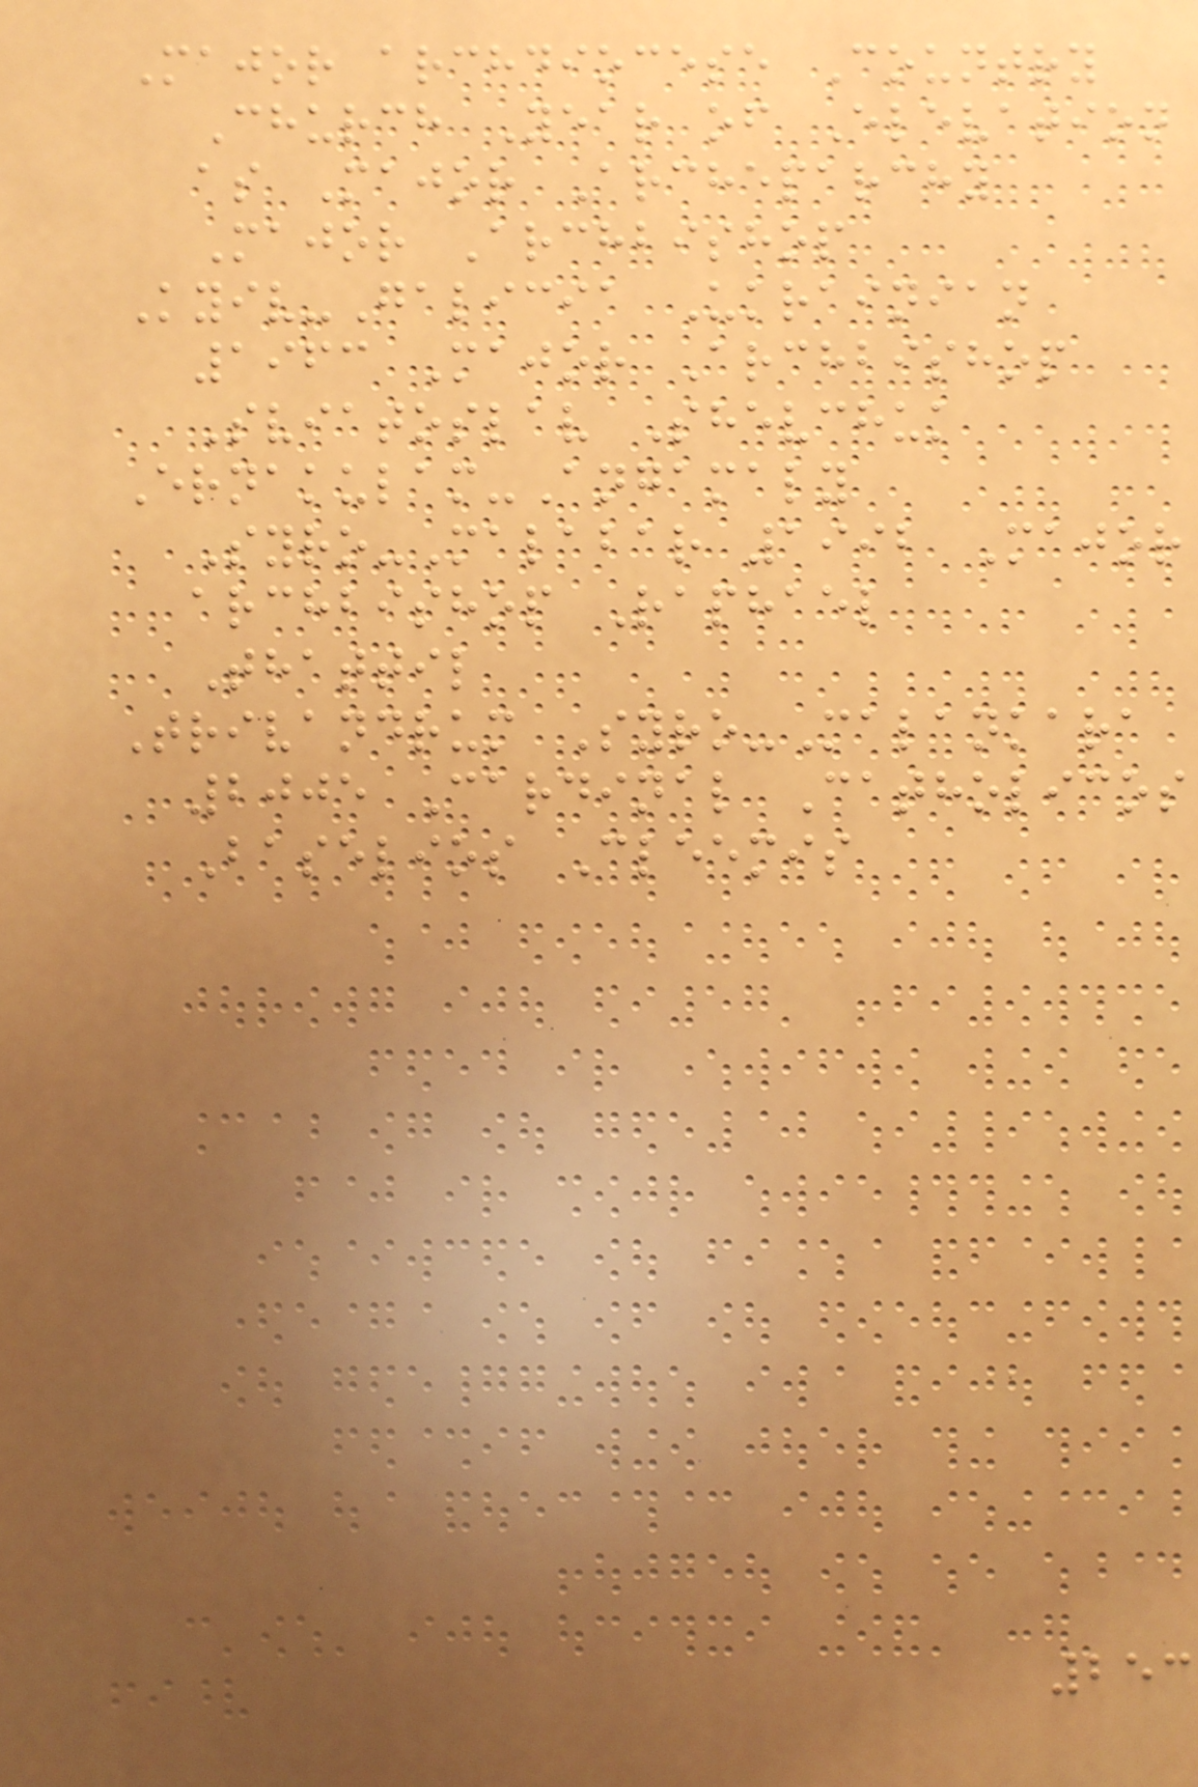Major archdiocese Country
Church Year of Elevation
as Major Archeparchy
Major Archbishop
Kyiv-Galicia Ukrainian
1963 Major Archbishop
Sviatoslav Shevchuk
Ernakulam-Angamaly
Syro-Malabar 1992 Major
archbishop Raphael
Thattil
Trivandrum Syro-Malankara
2005 Cardinal Catholicos
Baselios Cleemis
253
